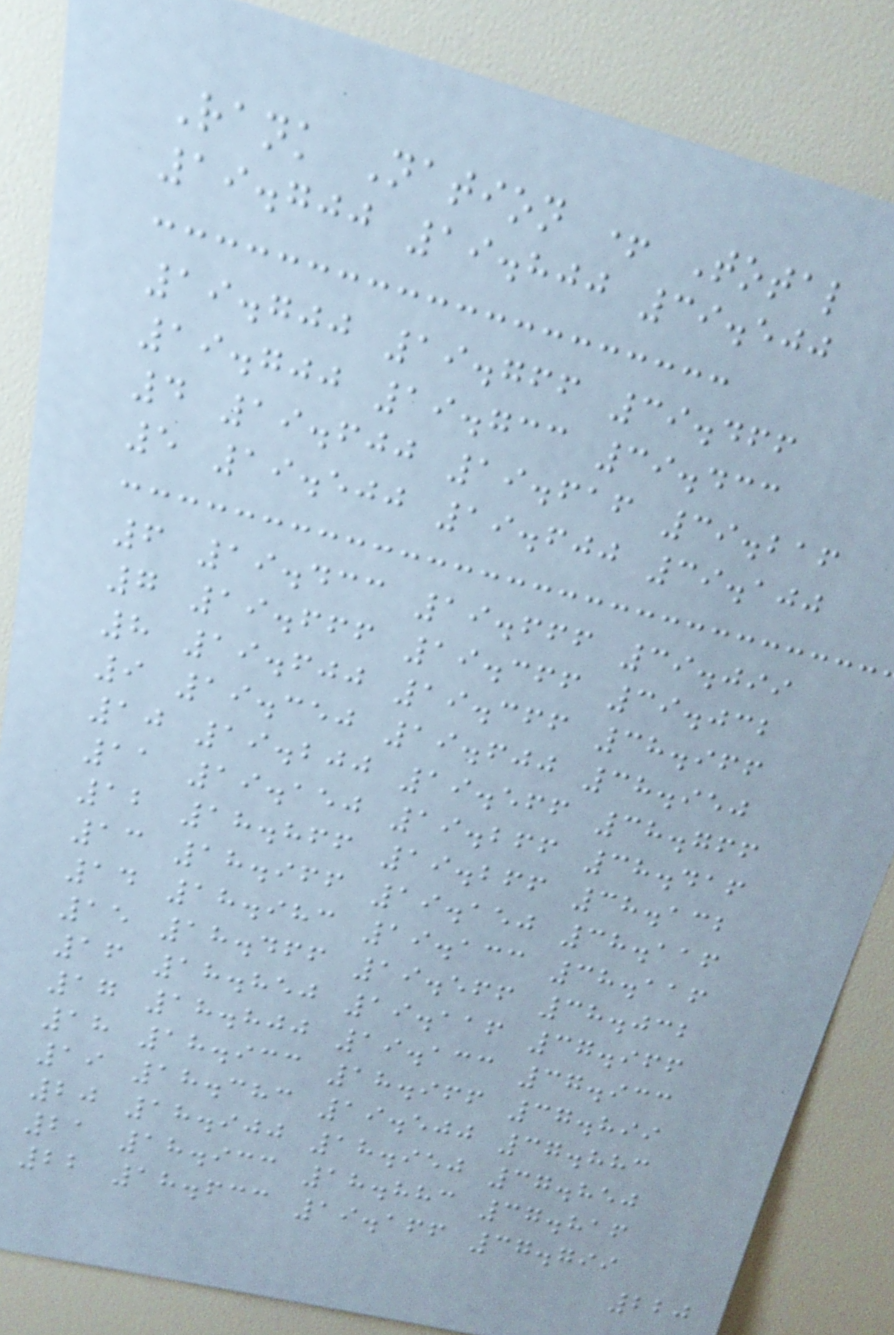Rank Nation + Total
19.700 19.800 39.500
19.700 19.766 39.466
19.700 19.733 39.433
4 19.600 19.616 39.216
5 19.500 19.600 39.100
6 19.433 19.666 39.099
7 19.666 19.366 39.032
8 19.600 19.366 38.966
9 19.350 19.600 38.950
10 19.200 19.566 38.766
11 19.150 19.266 38.416
12 18.866 19.266 38.132
13 18.966 19.150 38.116
14 18.983 19.133 38.116
15 18.466 19.566 38.032
16 18.850 19.116 37.966
17 18.800 19.133 37.933
18 18.933 18.966 37.899
19 18.383 19.500 37.883
20 18.900 18.950 37.850
21 18.933 18.883 37.816
22 18.633 19.166 37.799
220
